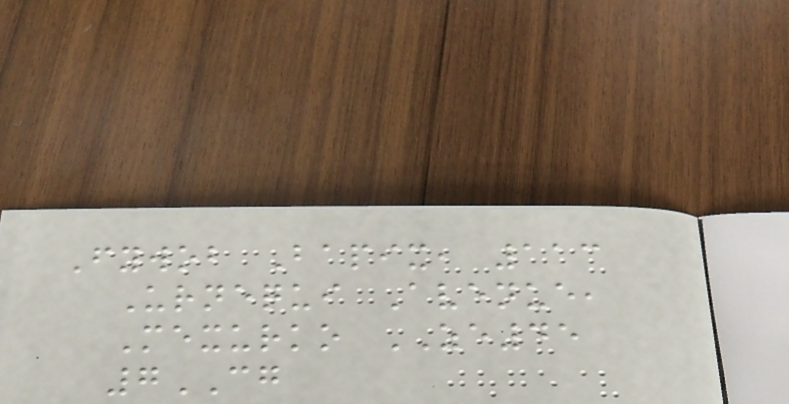Fywob Bapix, 113
Urnequi Avenue,
Mexurko ZE45
7CG
